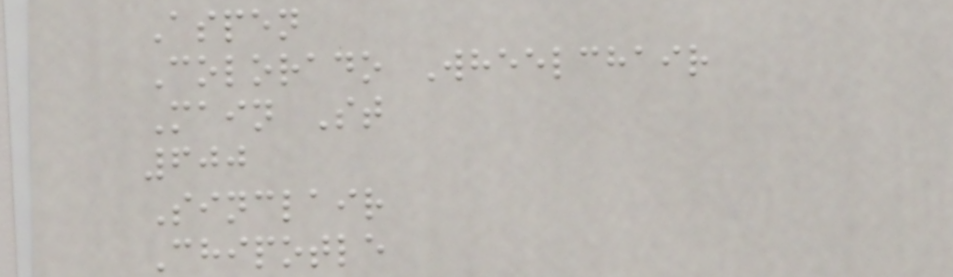Aspen
Colorado Wheelchair
Main St
600
Sinclair
Chipotle
